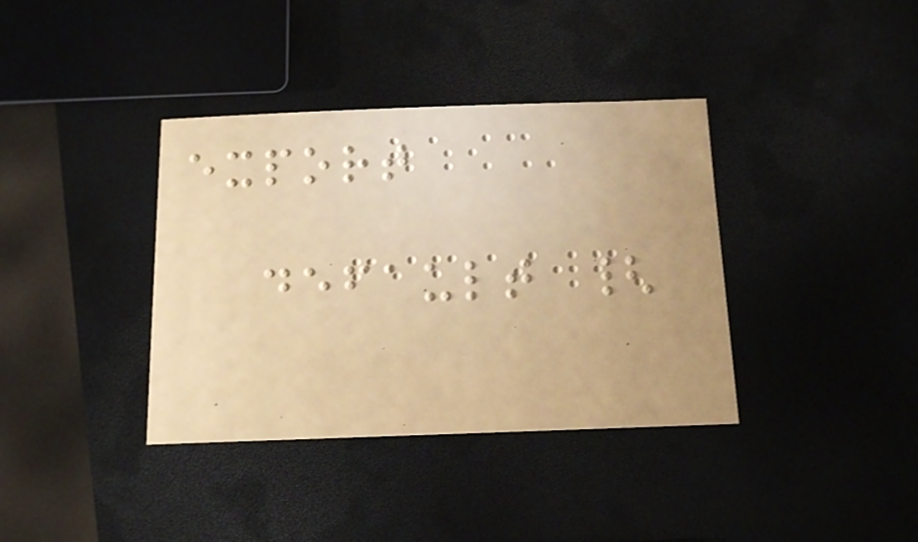export
default {
